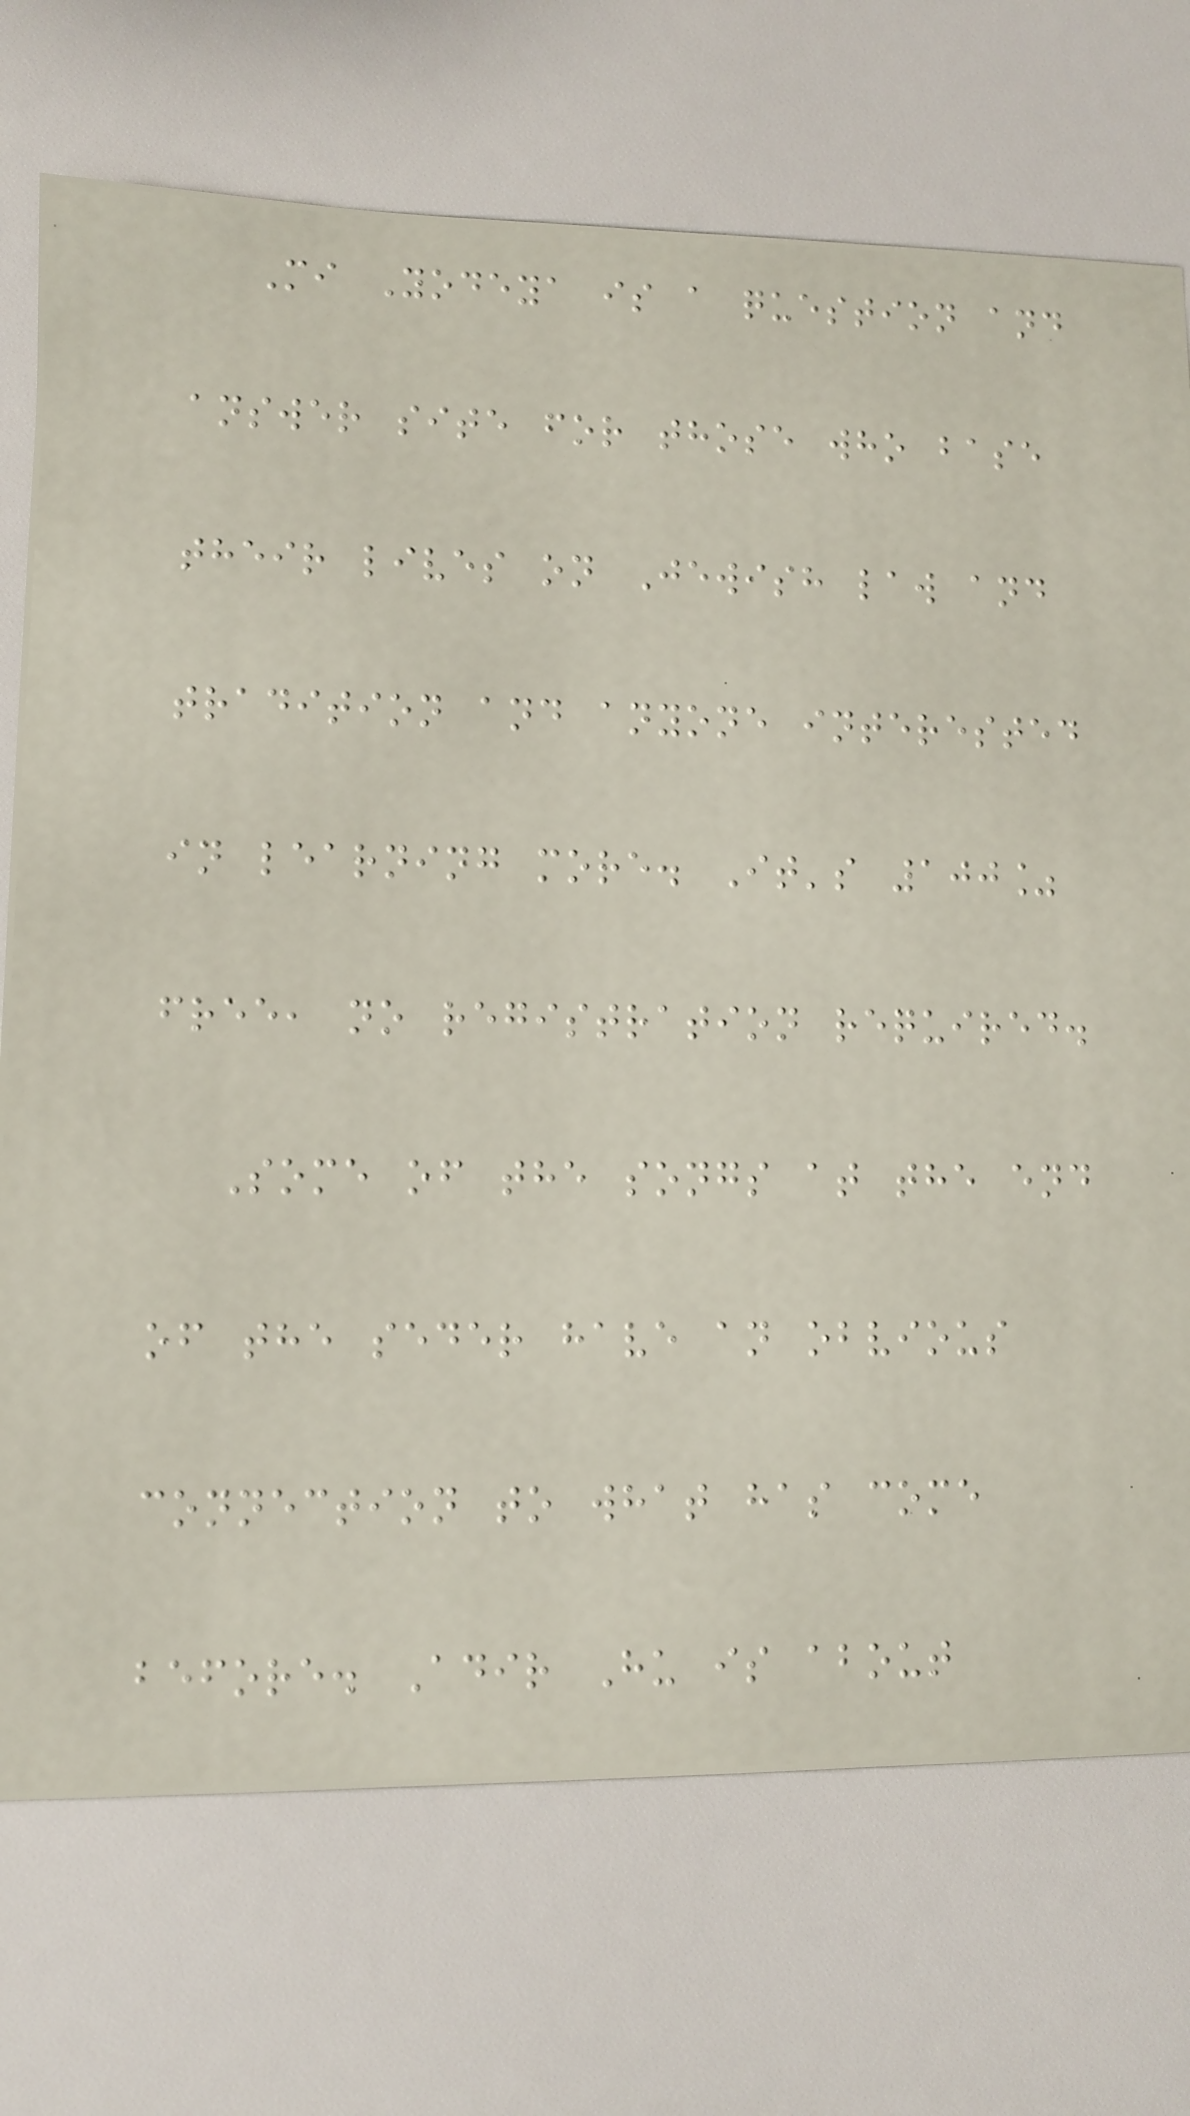Mi Yodeya is a question and
answer site for those who base
their lives on Jewish law and
tradition and anyone interested
in learning more. It's 100%
free, no registration required.
Some of the songs at the end
of the seder have an obvious
connection to what has come
before. Adir Hu is about
